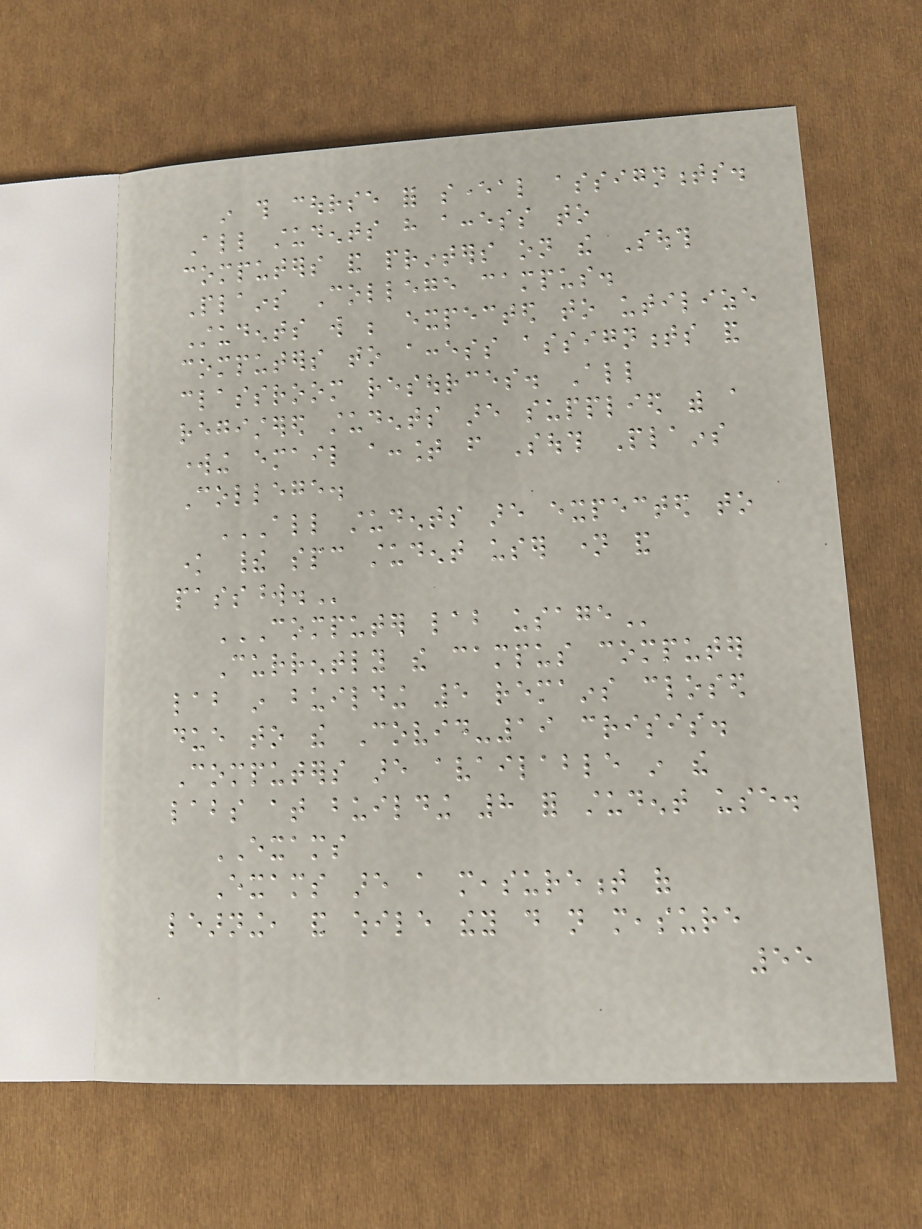in this course for several assignments.
All students have access to
computers and printers on the South
Plains College campus.
Students will be expected to utilize
computers to access assignments and
classroom resources. All
registered students are supplied with a
working email account from South Plains
College.
ALL STUDENTS ARE EXPECTED TO
KNOW THEIR SPC STUDENT USER NAME AND
PASSWORD.
COMPUTER LAB USAGE
Currently the campus computer
lab in building 5 remains closed
due to the Covid-19 crisis.
Computers are available in the
labs at building 8 for student use.
EXAMS
Exams are a measurement of
learning, and while they do not measure
55
